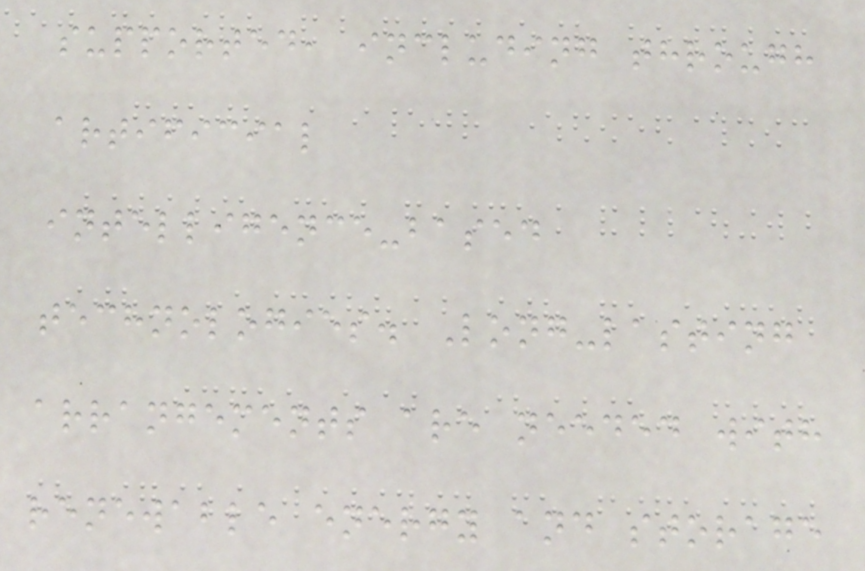supported, including through
artificial
intelligence-based
technologies. Long-lasting
arrangements are needed with
renewable energy and storage
